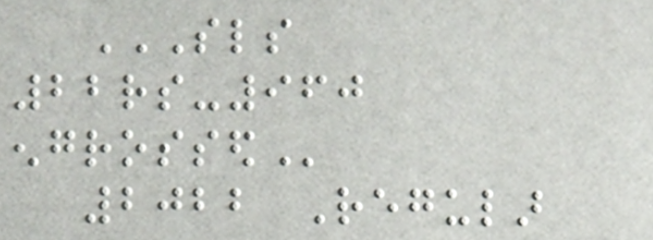SLS
22RS-960
ENGROSSED
2022 Regular
